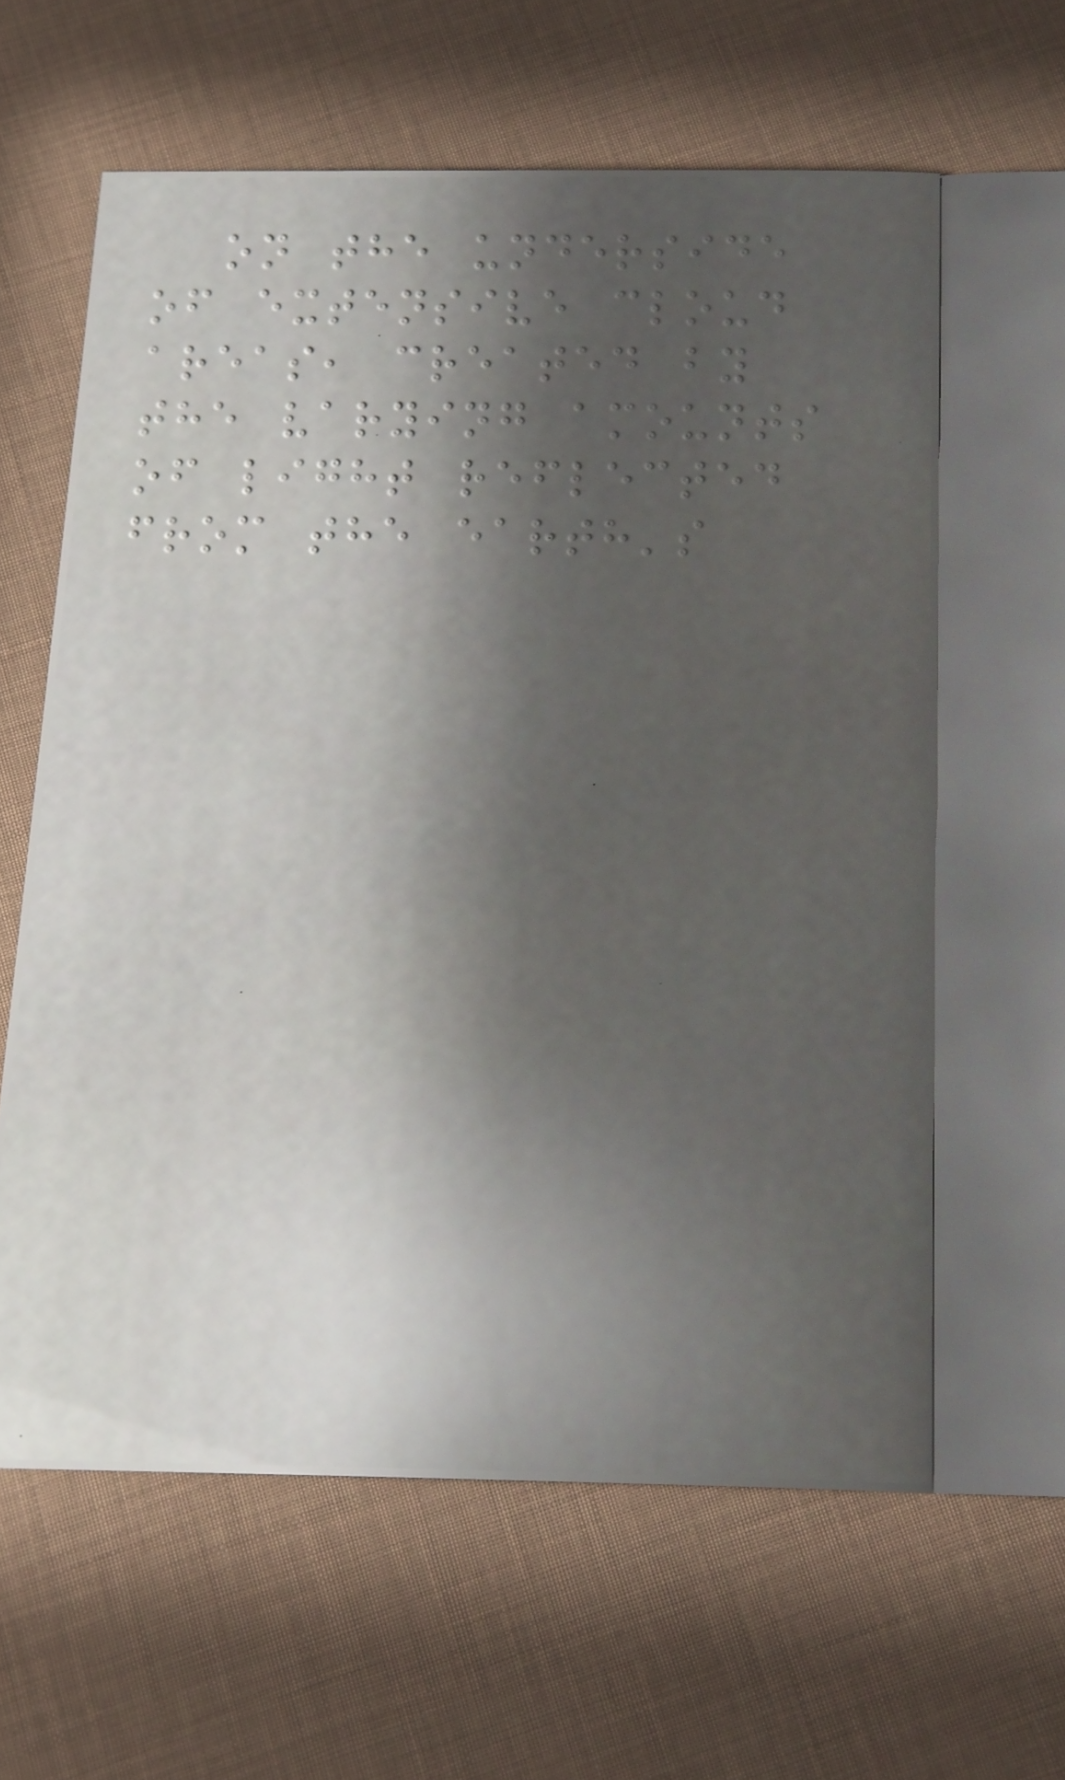on the underside
of extensive cloud
areas, created by
the varying amounts
of light reflected
from the earth's
